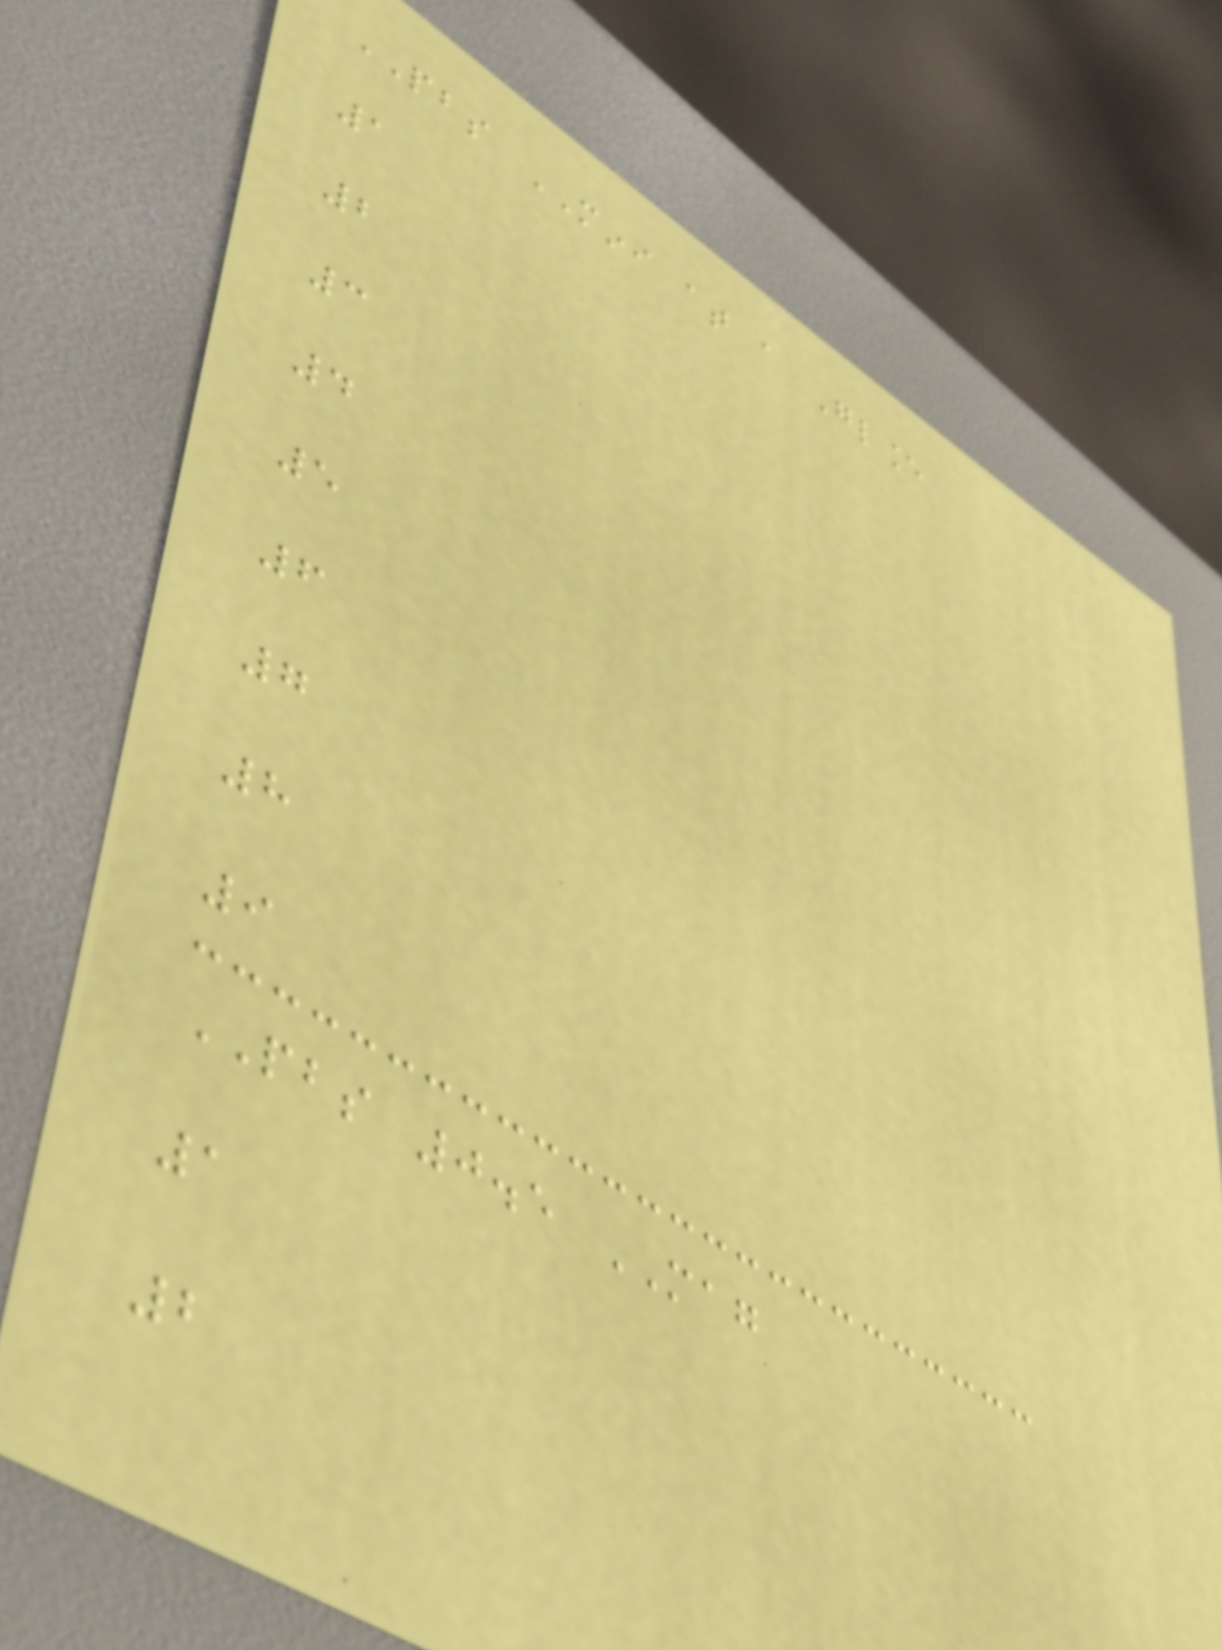PBS MINI at a Glance
1
2
3
4
5
6
7
8
9
PBS 0.5 MAG
1
2
